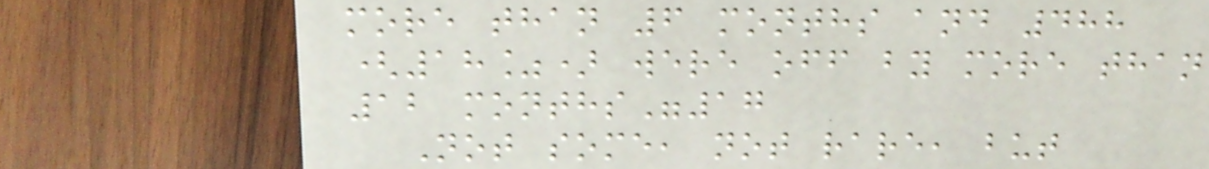more than 6 months and 488
(18%) were off by more than
12 months"17
Not some, not rare, but
